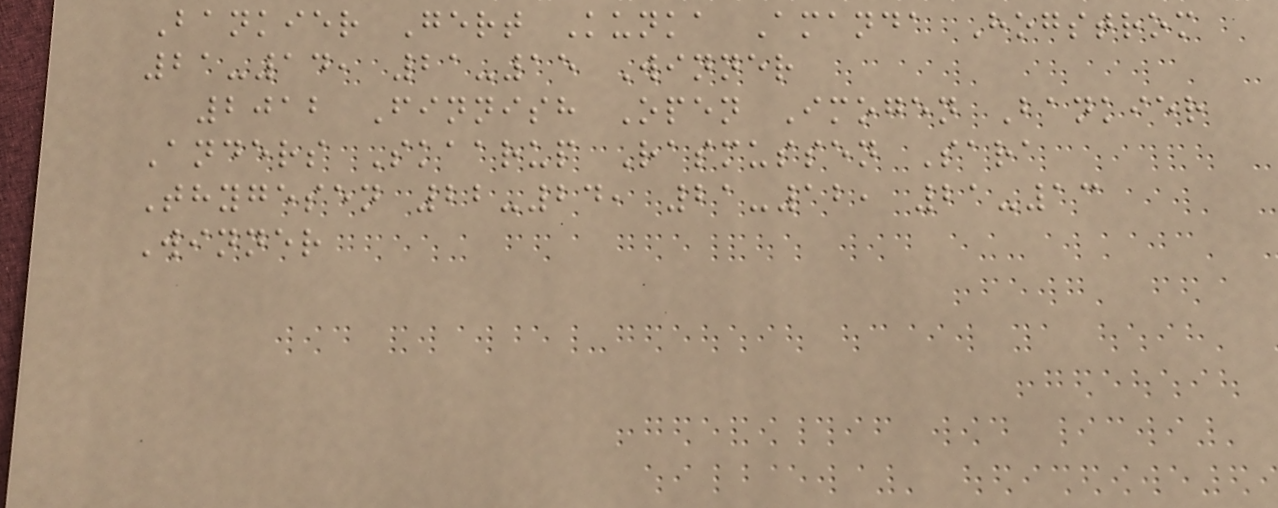Bankier Gert Kunka Amanda Hogstrom
21-14, 21-15 Winner
2012 Finnish Open Imogen Bankier
Anders Skaarup Rasmussen Sara
Thygesen 22-24, 21-12, 21-13
Winner
